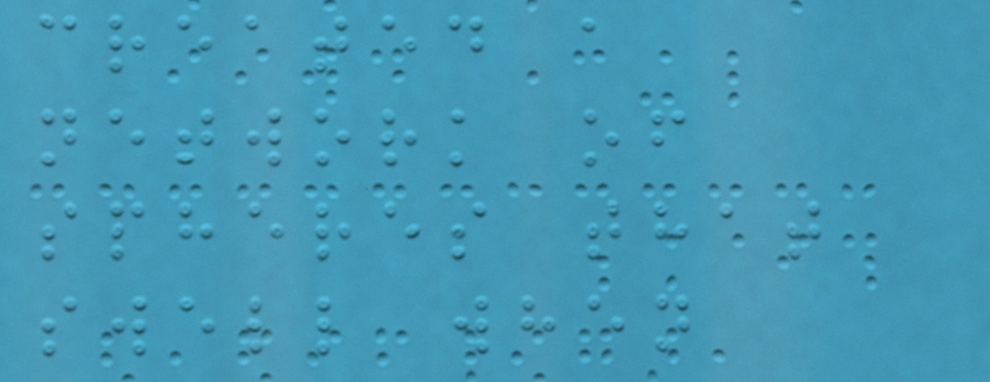created a
network of
spheres that
swell when
